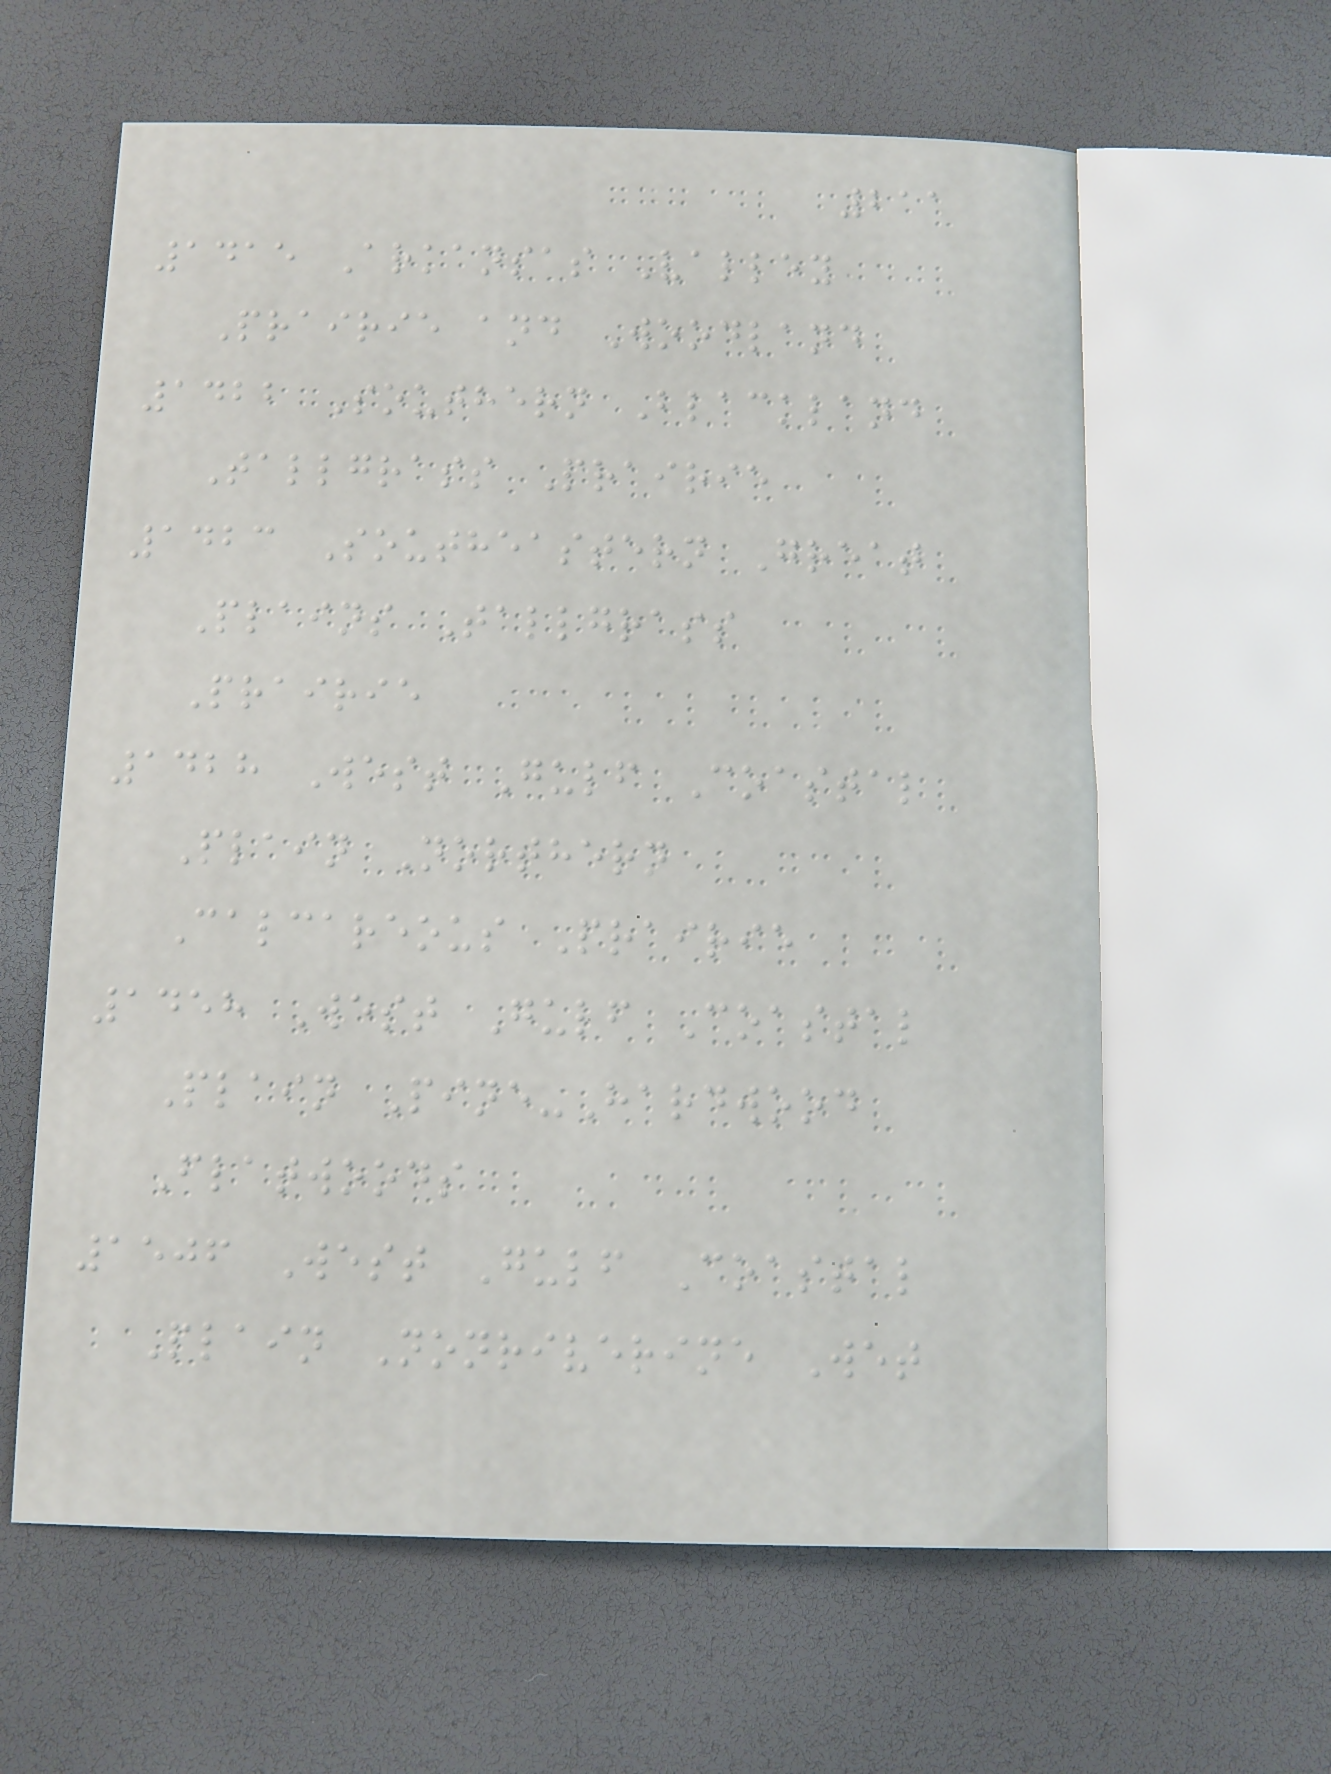211
1415 Arkansas Valley
Prairie and Woodland
1422 Southern Blackland
Tallgrass Prairie
1423 Southeastern Great
Plains Tallgrass
Prairie
1428 West Gulf Coastal
Plain Northern
Calcareous Prairie
1458 West Gulf Coastal
Plain Pine-Hardwood
Flatwoods
1506 West Gulf Coastal
Plain Nonriverine Wet
